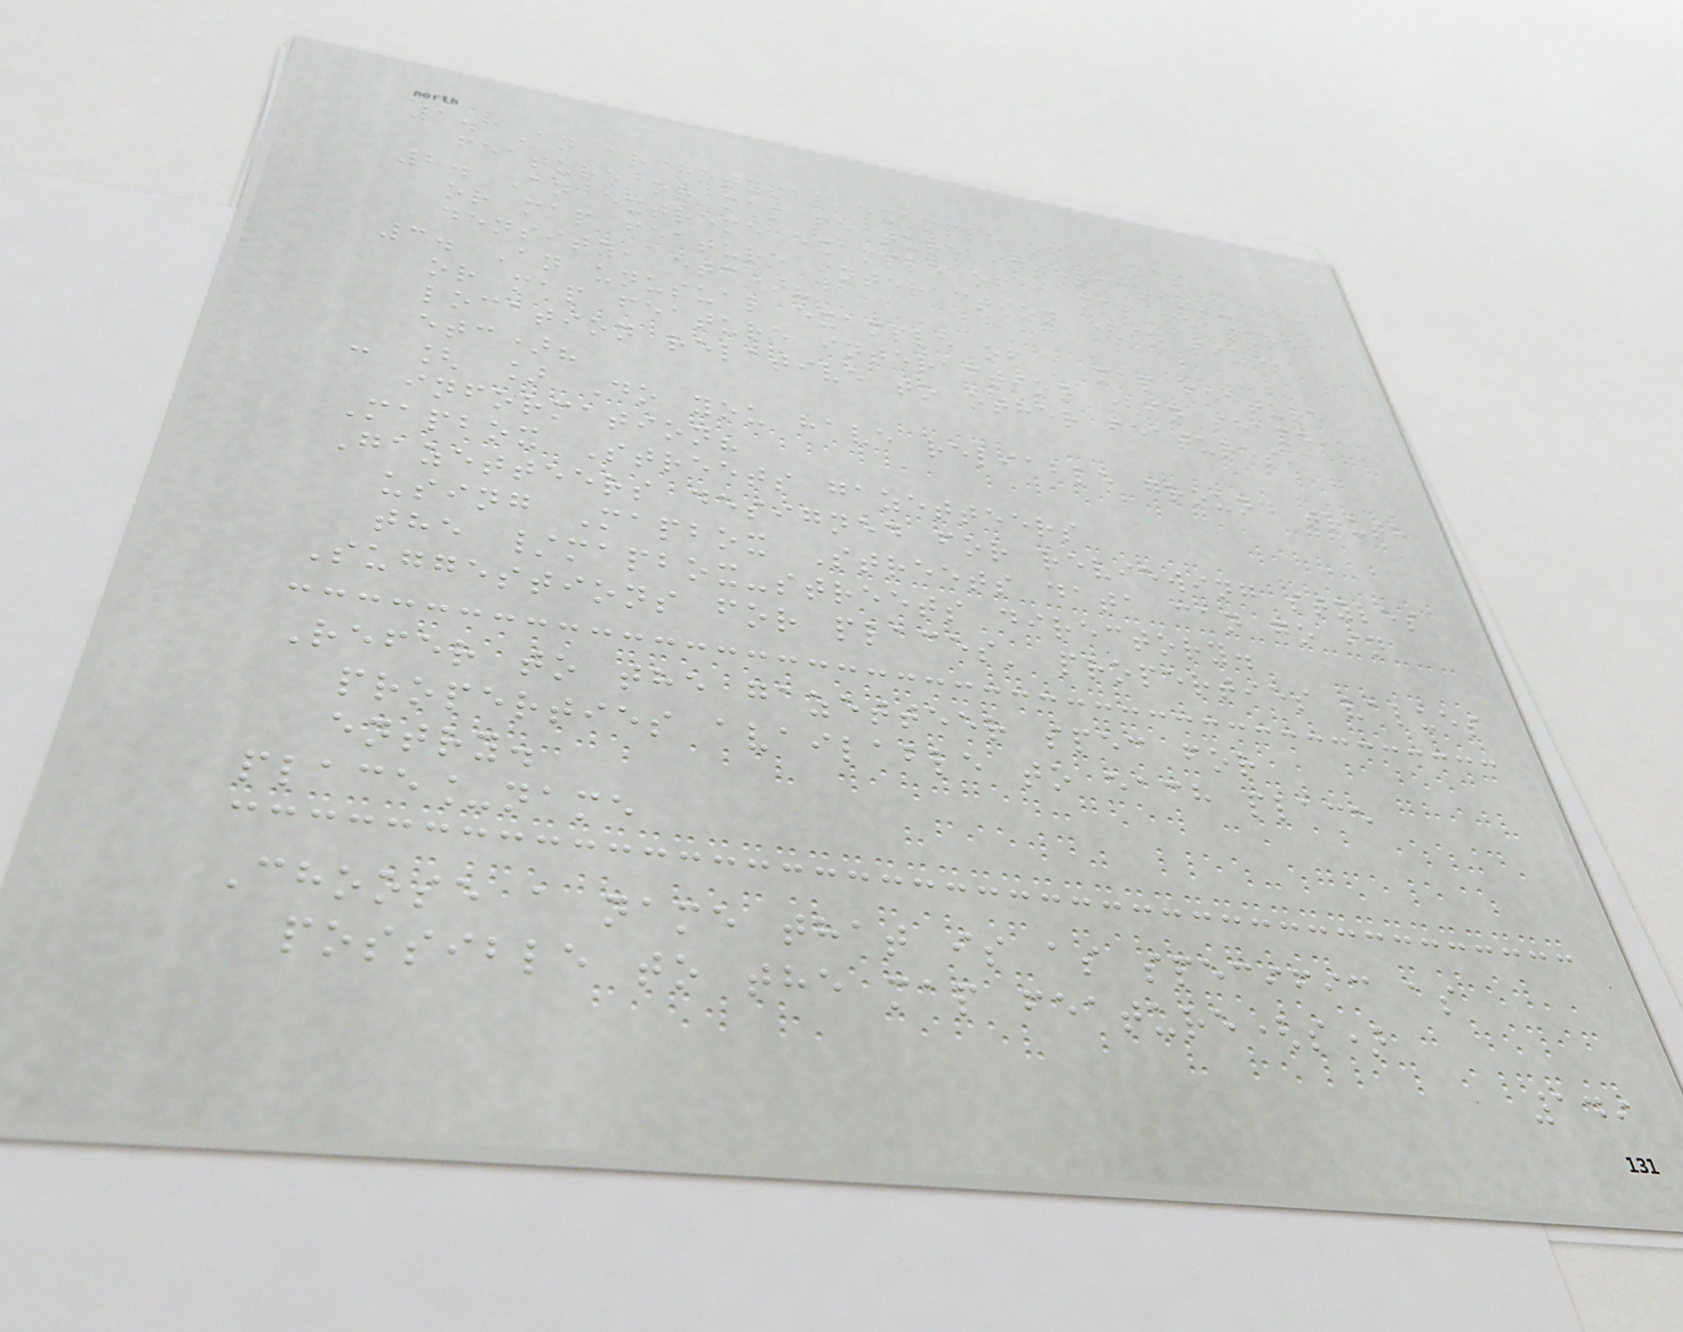1. An archetypal example of a map
feature or map feature interaction?
2. An extreme example of a map feature
or map feature interaction (in size,
density, etc)?
3. An unusual example of a map feature
or map feature interaction (in shape,
location relative to other features,
etc)?
- [ ] Do you have reliable ground truth
information?
Mapbox Streets gazetteers
Gazetteers designed for reviewing styles
using Mapbox Streets data can go in
the /mapbox-streets directory.
Suggestions for places' properties values
Refer to the gazetteer spec for
properties available to each place
entry.
place_name
Choose a name that is as specific as
possible to the map feature(s)
149
